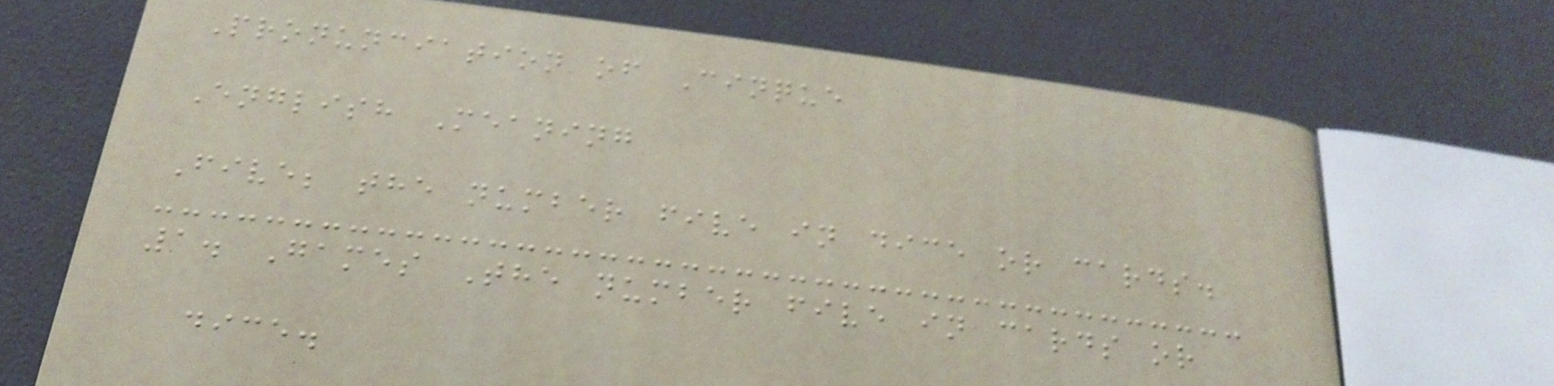Pronunciation of Cinque
English Meaning
Five; the number five in dice or cards.
1. Games The number five in cards or
dice.
